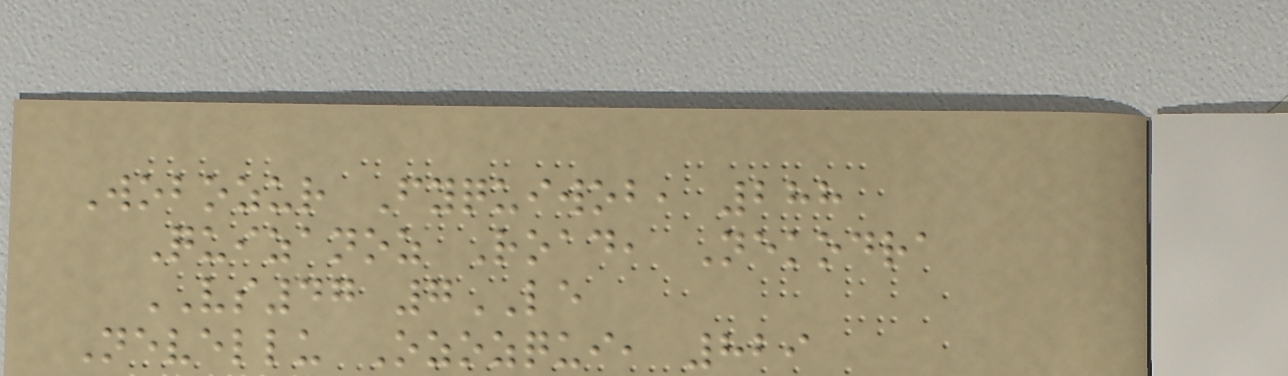Wobozur Fyquiwob, 288
Quizanoz Road, Nekodra
VS47 7LE
Nevellu Ozozqui, 829
